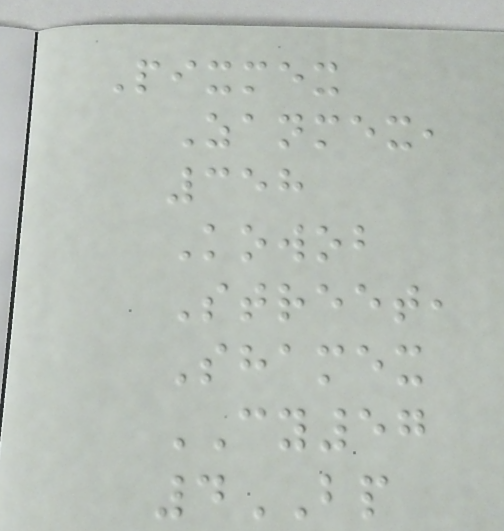Pixmex
Zanmex,
358
Kowob
Street,
Shamex
CY57
4BP
